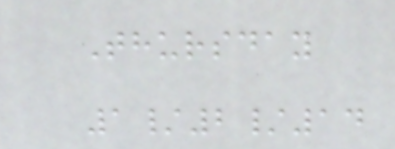Thursday
1/2/14
